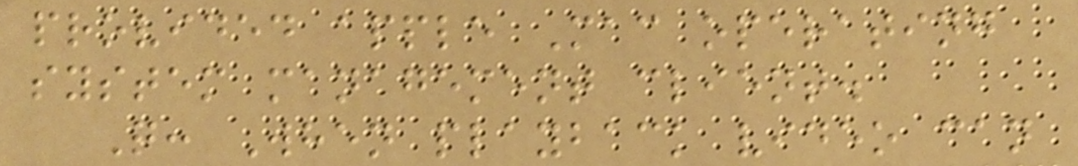provided apple Mac operating
system management client.
Q: When playback video can
